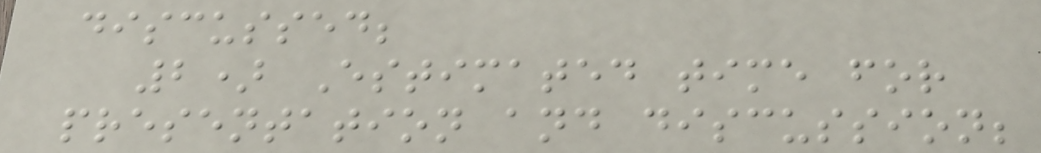discussed;
2) Estimated time for
presentation and discussion;
